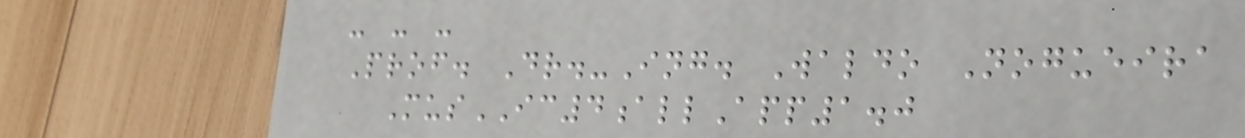- - -
Prof. Dr.-Ing. Waldo Nogueira
MusIC4allApp1.0
